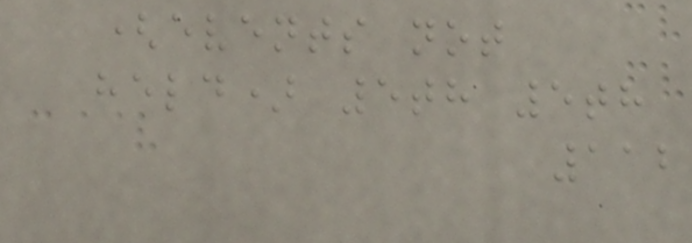(events not
held) 5th 5th
112
